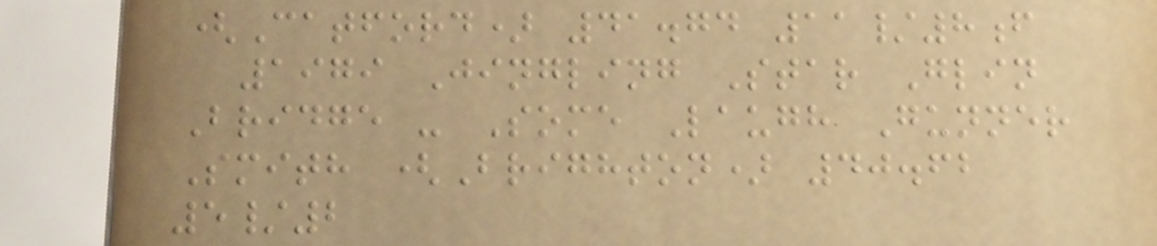(Catford) 41.74 11/8f
1979 Jingling Star Glin
Bridge - Some Laugh Gunner
Smith (Brighton) 40.62
5/2
